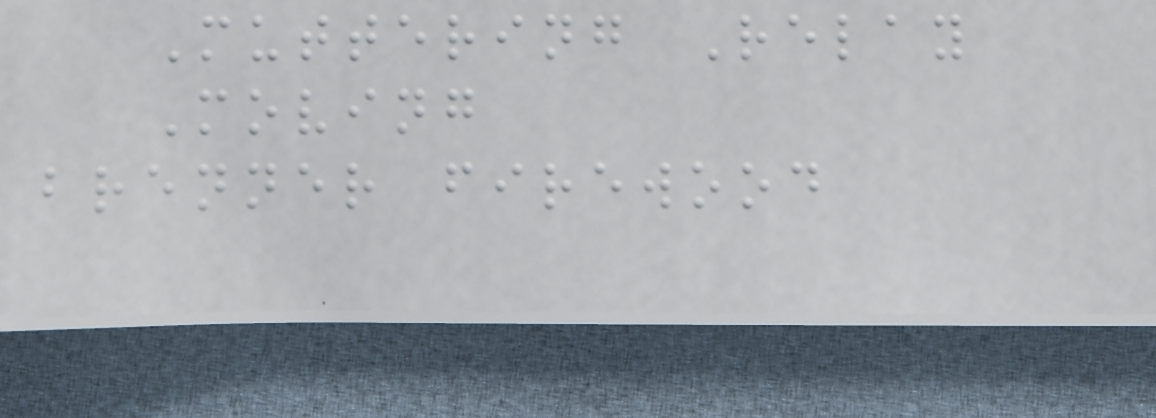Muttering Relay
Moving
brenner firewood
